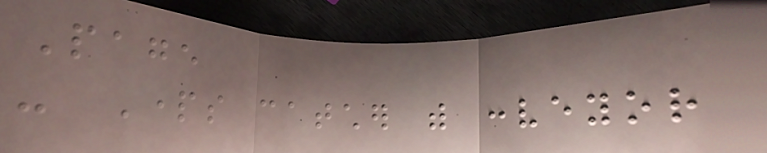Page
- Parts catcher with conveyor
